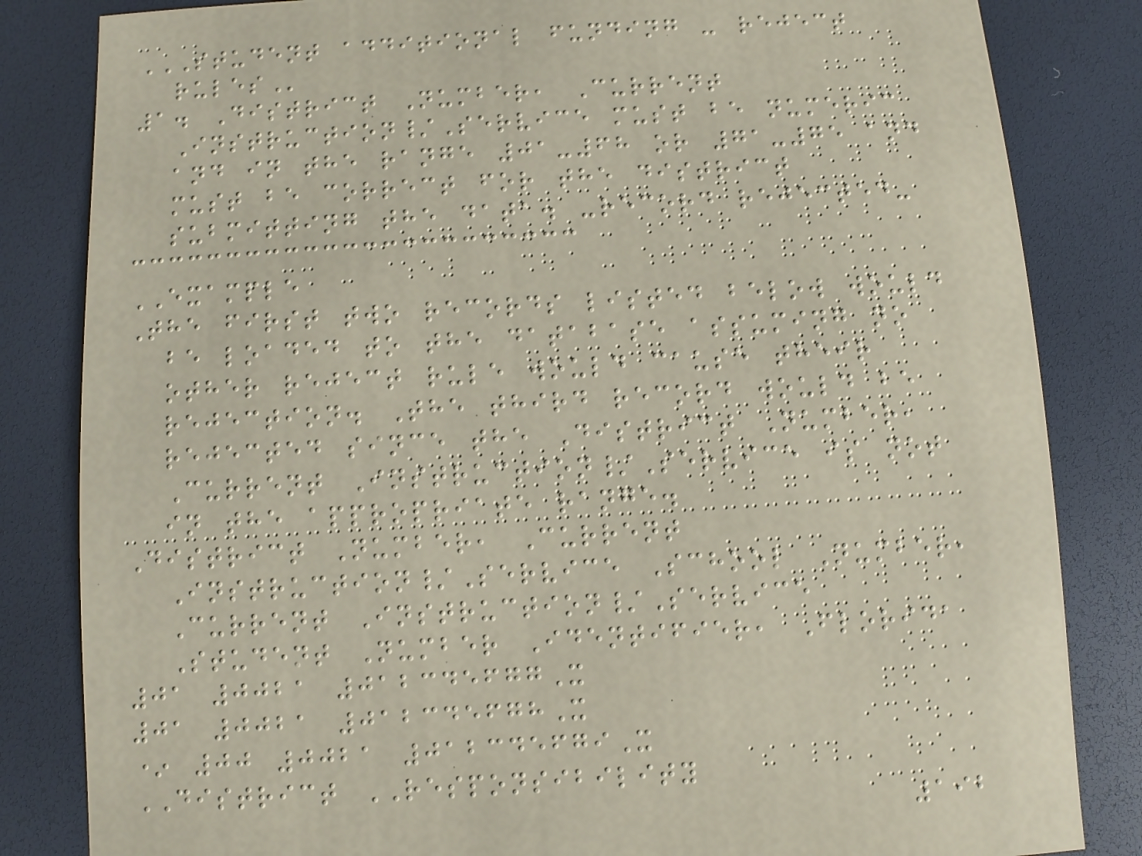STUDENT ADDITIONAL FUNDING - REJECT
RULES
1. District Number, Current
Instruction/Service must be numeric
and in the range 01-68 or 71-75 and
must be correct for the district
submitting the data. -record rejected-
EXAMPLE
The first two records listed below would
be loaded to the database assuming no
other reject rule would cause their
rejection. The third record would be
rejected since the District Number,
Current Instruction/Service is not
in the appropriate range.
District Number, Current
Instruction/Service School Number,
Current Instruction/Service
Student Number Identifier, Florida
01 0021 012345677X
01 0021 012345678X
* 00 0021 012345679X
DISTRICT RESPONSIBILITY
192
